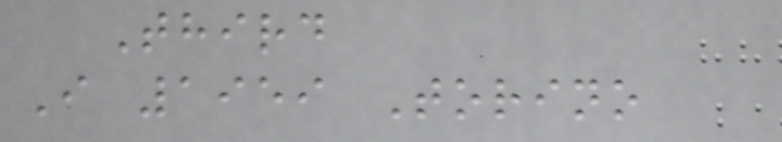Third
I 1959 Torino
